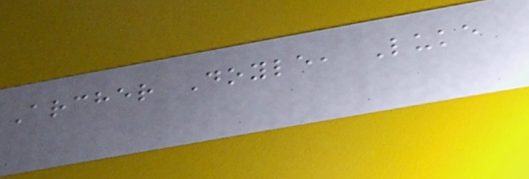Archer Doyle, Luke
